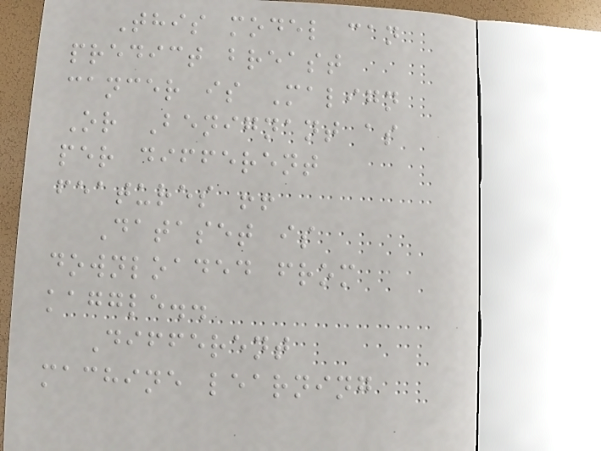This model can
predict breast
cancer is Malign
Or Benignant as
per different
features !!
Dataset is
downloaded from
kaggle..
Different
machine learning
